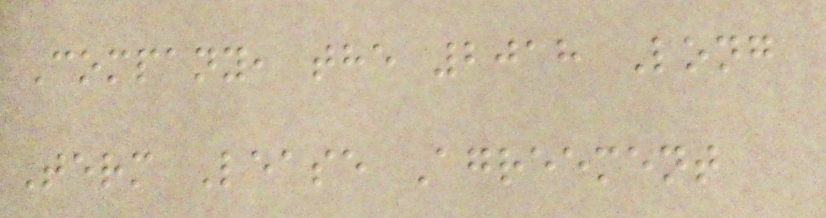Company, the 2018 Long
Term Lease Agreement
